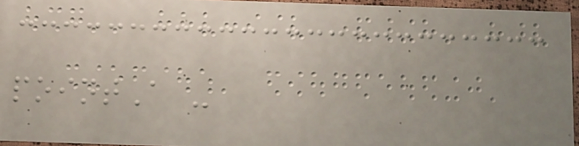pointA -
